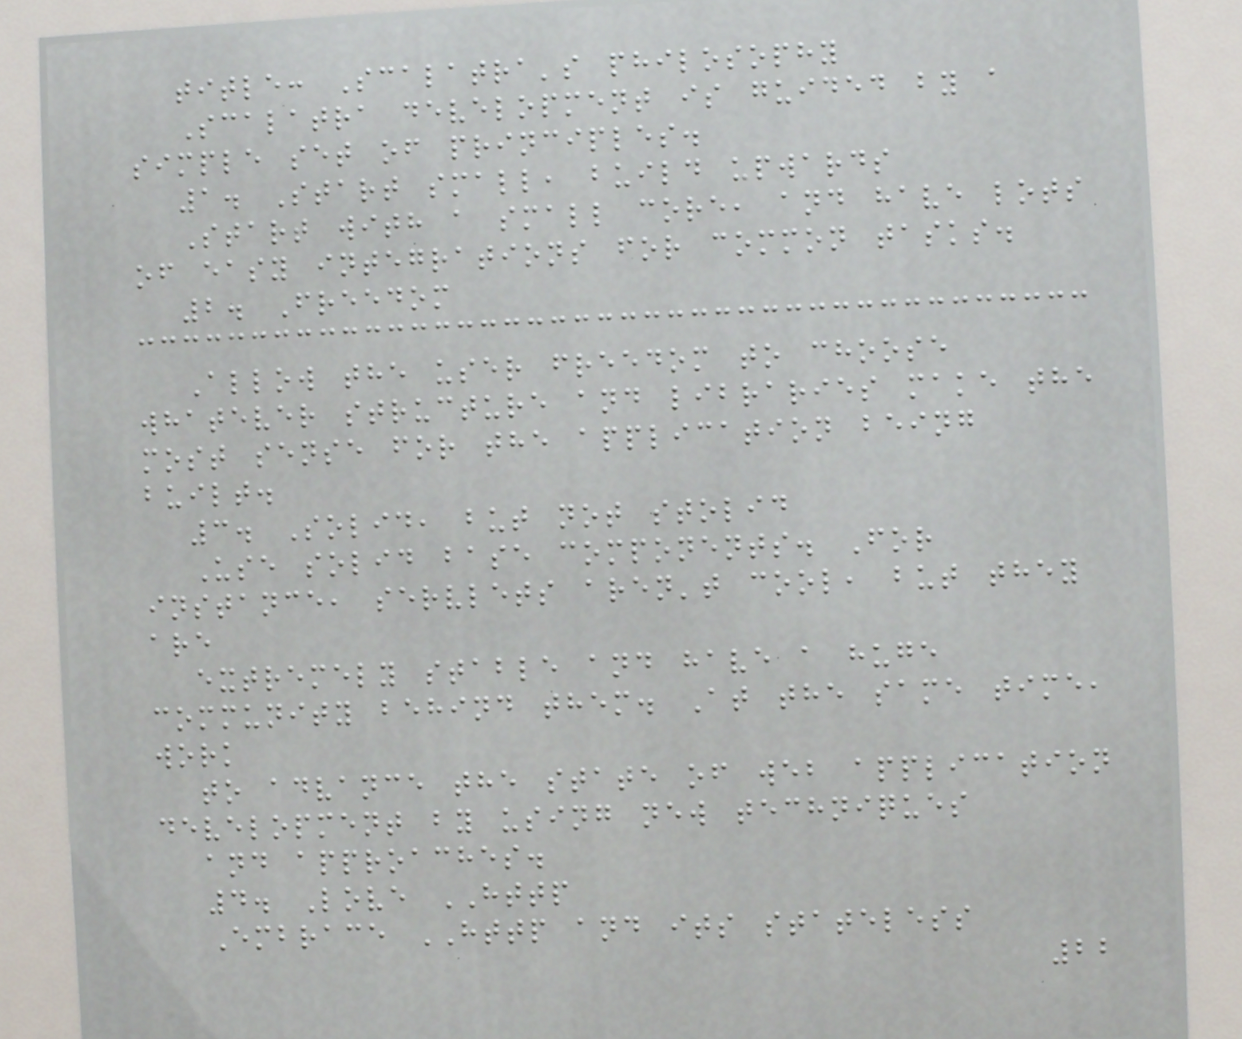title: Scalatra's philosophy
Scalatra development is guided by a
simple set of principles.
1. Start small, build upwards
Start with a small core, and have lots
of easy integrations for common tasks.
2. Freedom
Allow the user freedom to choose
whatever structure and libraries make the
most sense for the application being
built.
3. Solid, but not stolid
Use solid base components. For
instance, servlets aren't cool, but they
are
extremely stable and have a huge
community behind them. At the same time,
work
to advance the state of web application
development by using new techniques
and approaches.
4. Love HTTP
Embrace HTTP and its stateless
22
